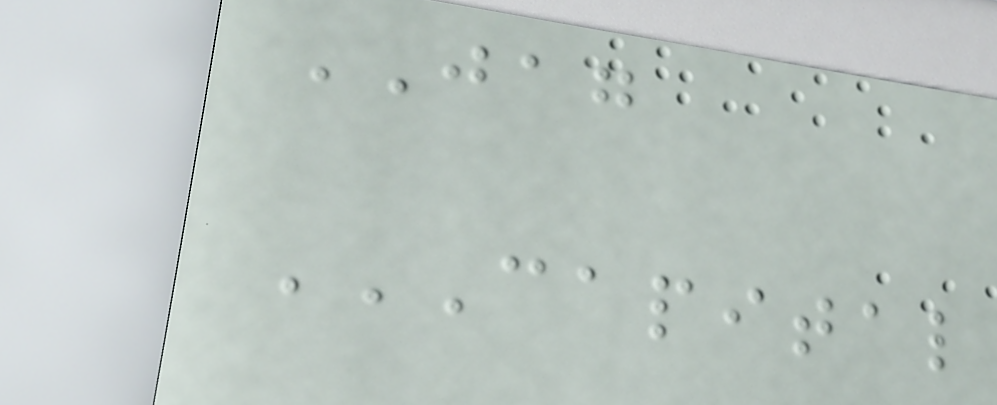JAG
CAPITAL
